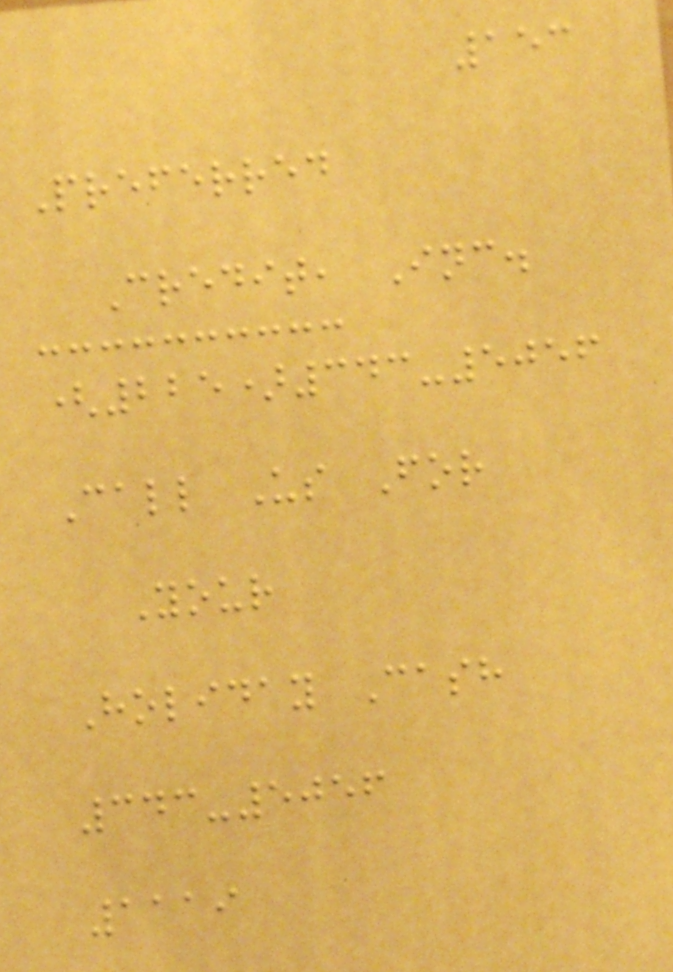153
Preferred
Credit, Inc.
(225)343-5056
Call Us For
Your
Holiday Cash
343-5056
1119
